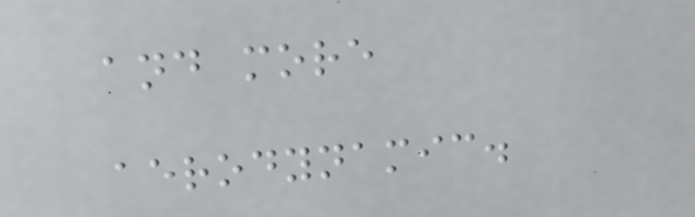and more
aerodynamic.
